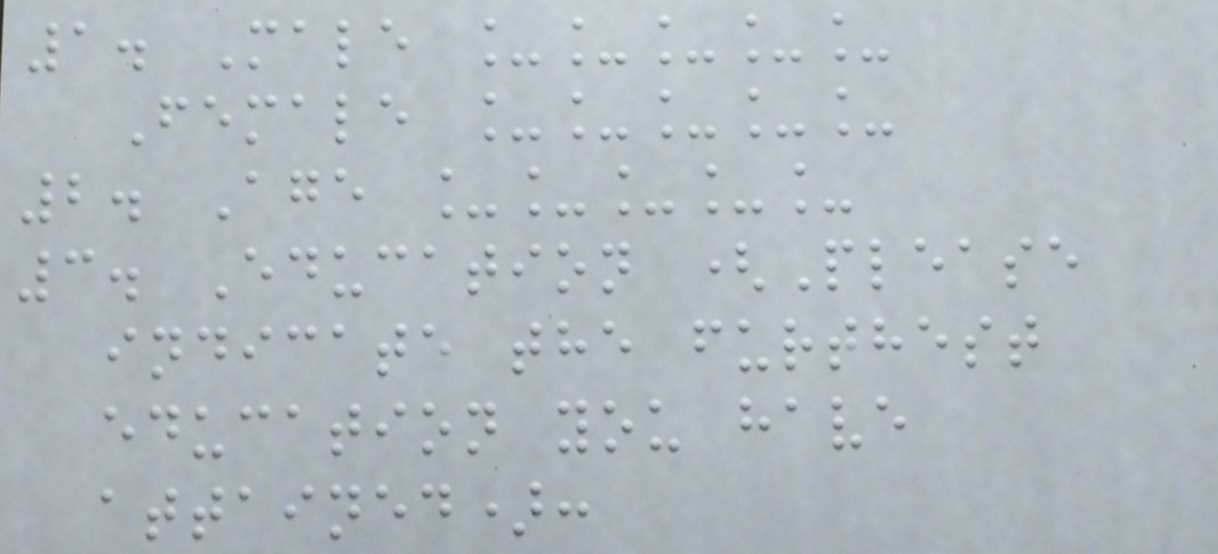1. Male _____
Female _____
2. Age _____
3. Education (Please
indicate the furthest
education you have
attained):
